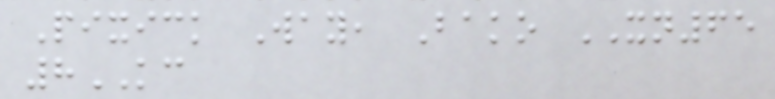Pixick Way, Bako XN65
8KC
